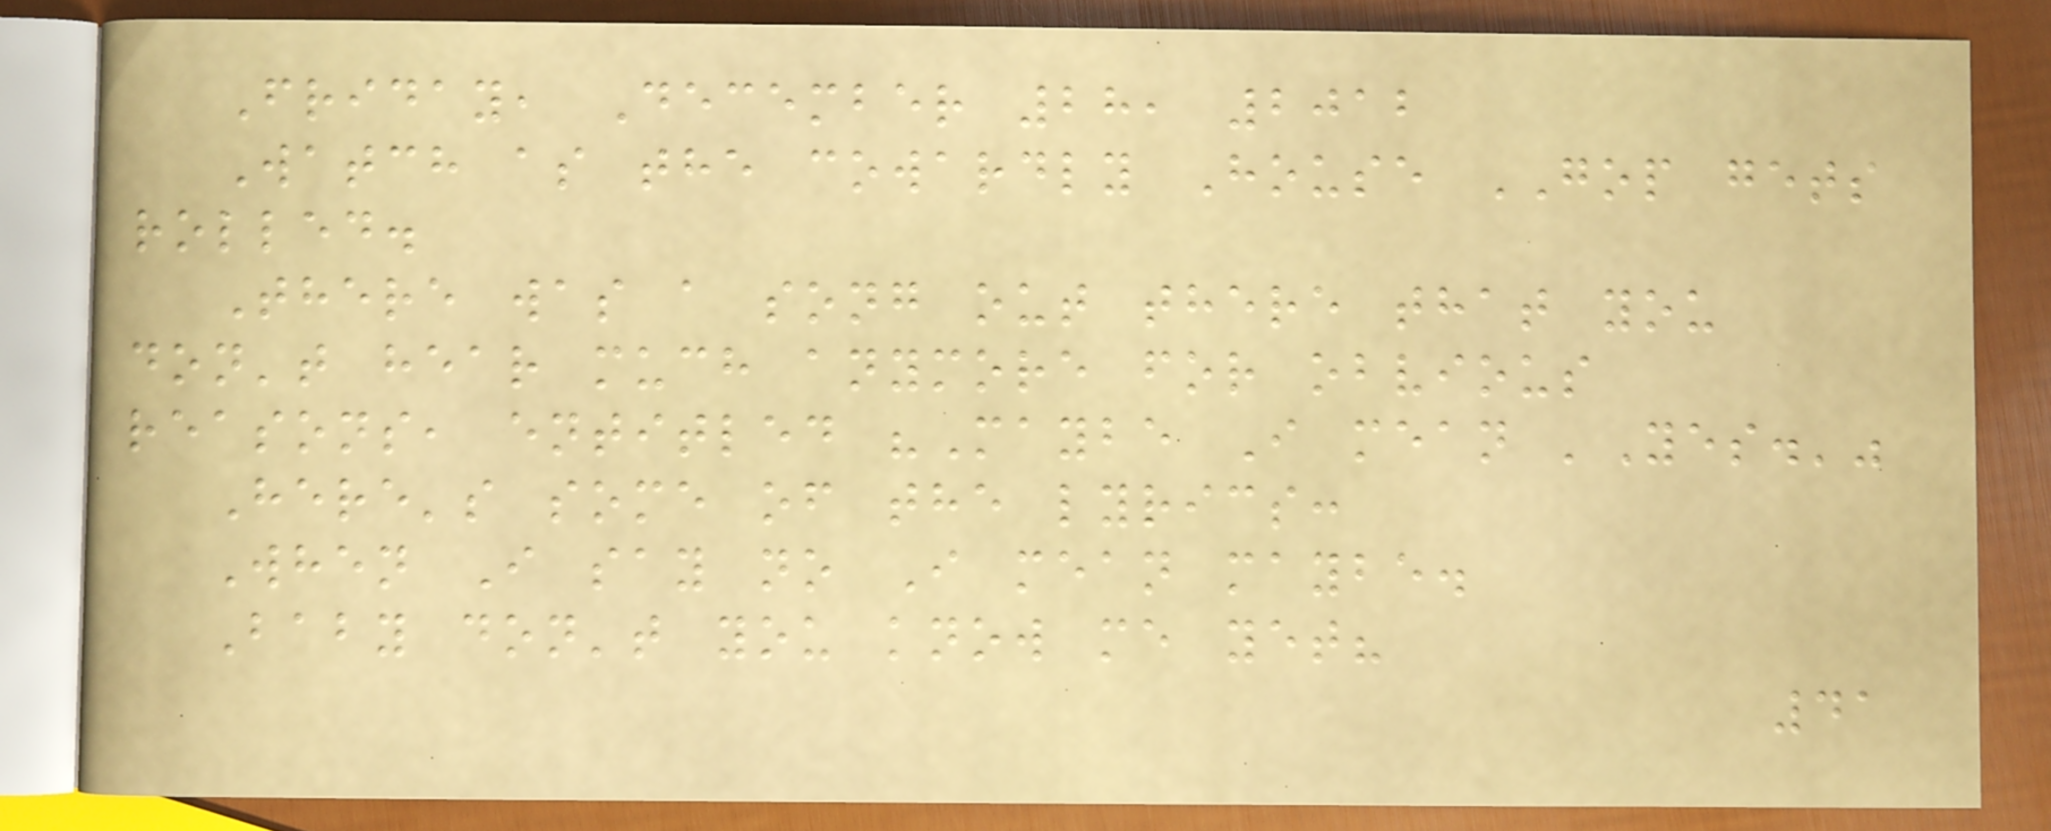Friday, December 28, 2012
Watch as the cowardly House GOP gets
rolled.
There was a song out there that you
don't hear much anymore for obvious
reasons, entitled "Maybe I mean 'Yes.'"
Here's some of the lyrics:
When I say no I mean maybe.
Baby don't you know me yet?
41
